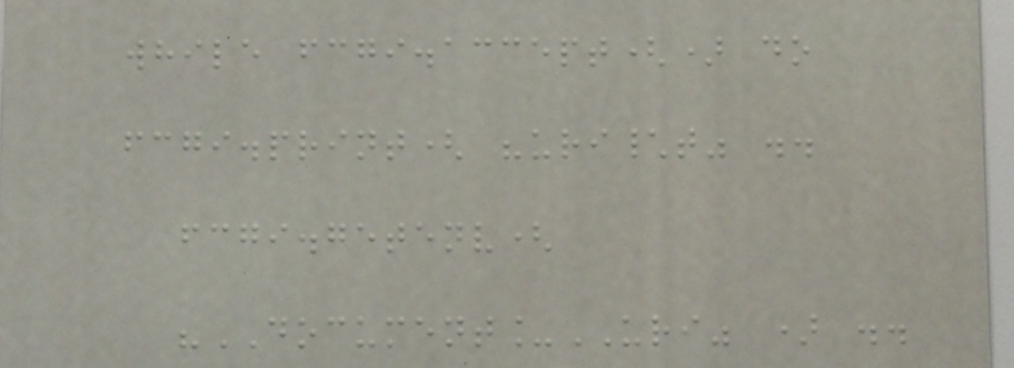while fcgi.accept() do
fcgi.print( "uri\t" ..
fcgi.getenv(
"DOCUMENT_URI" ) ..
